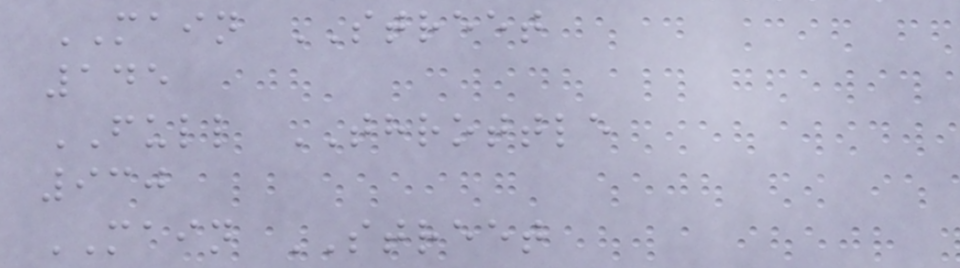MAIN STREET
145
FULL THROTTLE
930
MAIN STREET
